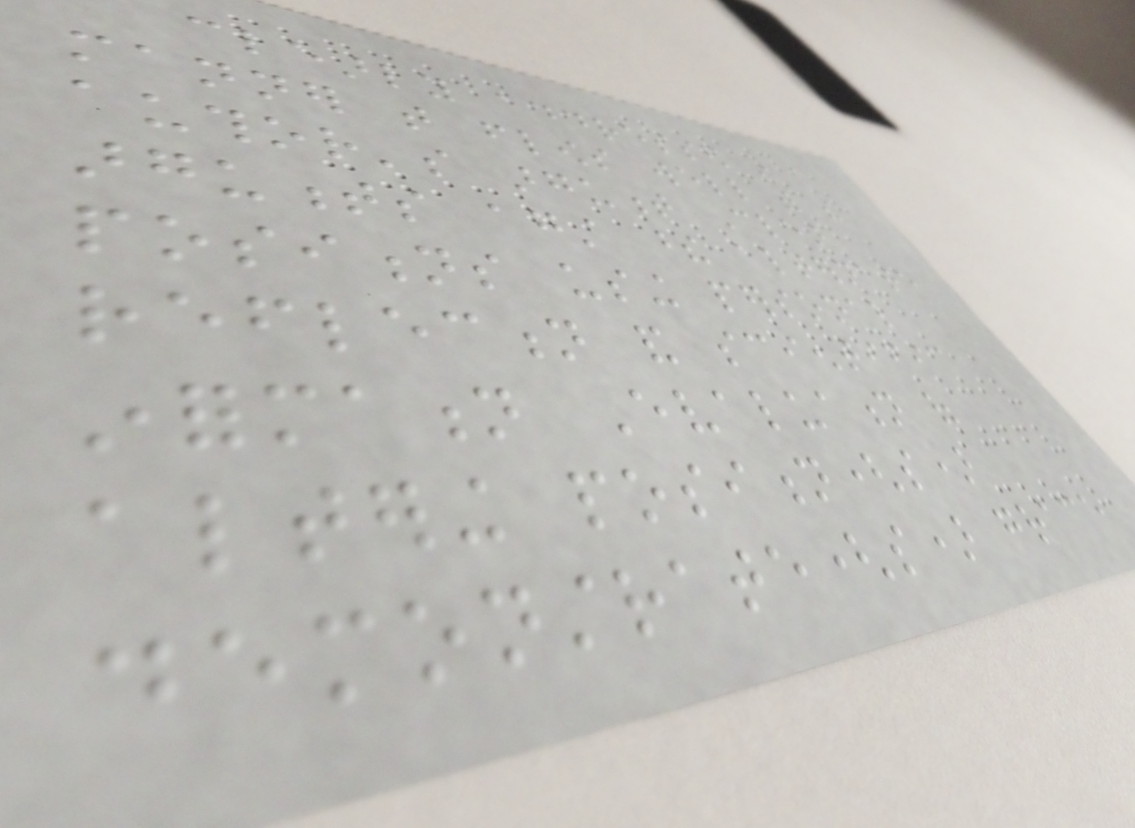clearly addressed in a
manner that flows well with the
author's argument Clear
arguments against these alternate
positions using personal
reflection and scientific
information Evaluation of
altering position(s)
demonstrate(s) grace
